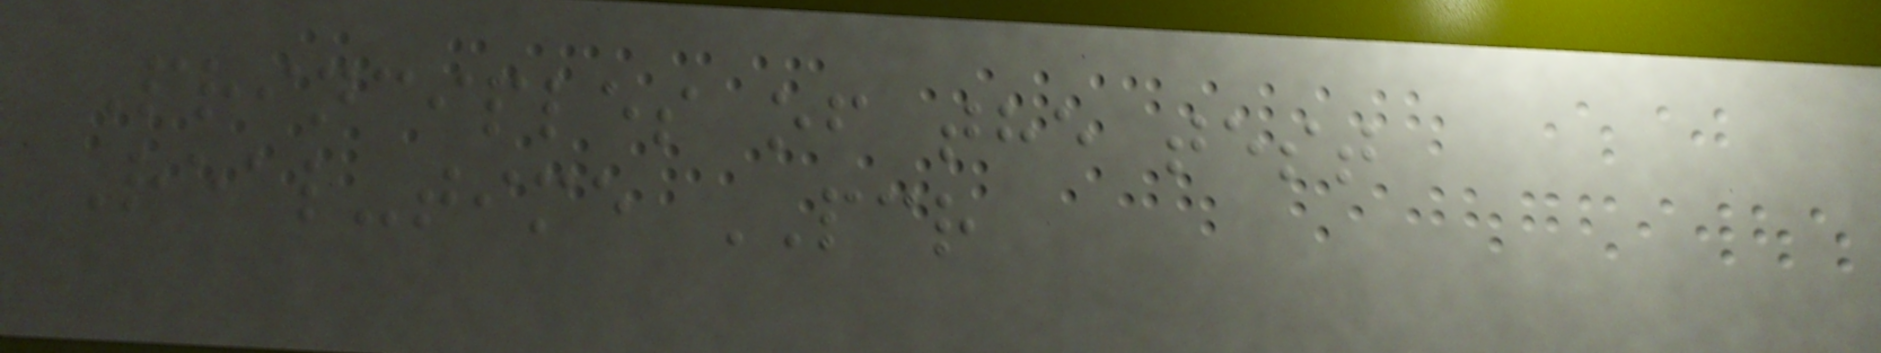Principles of the test
Real-time PCR
